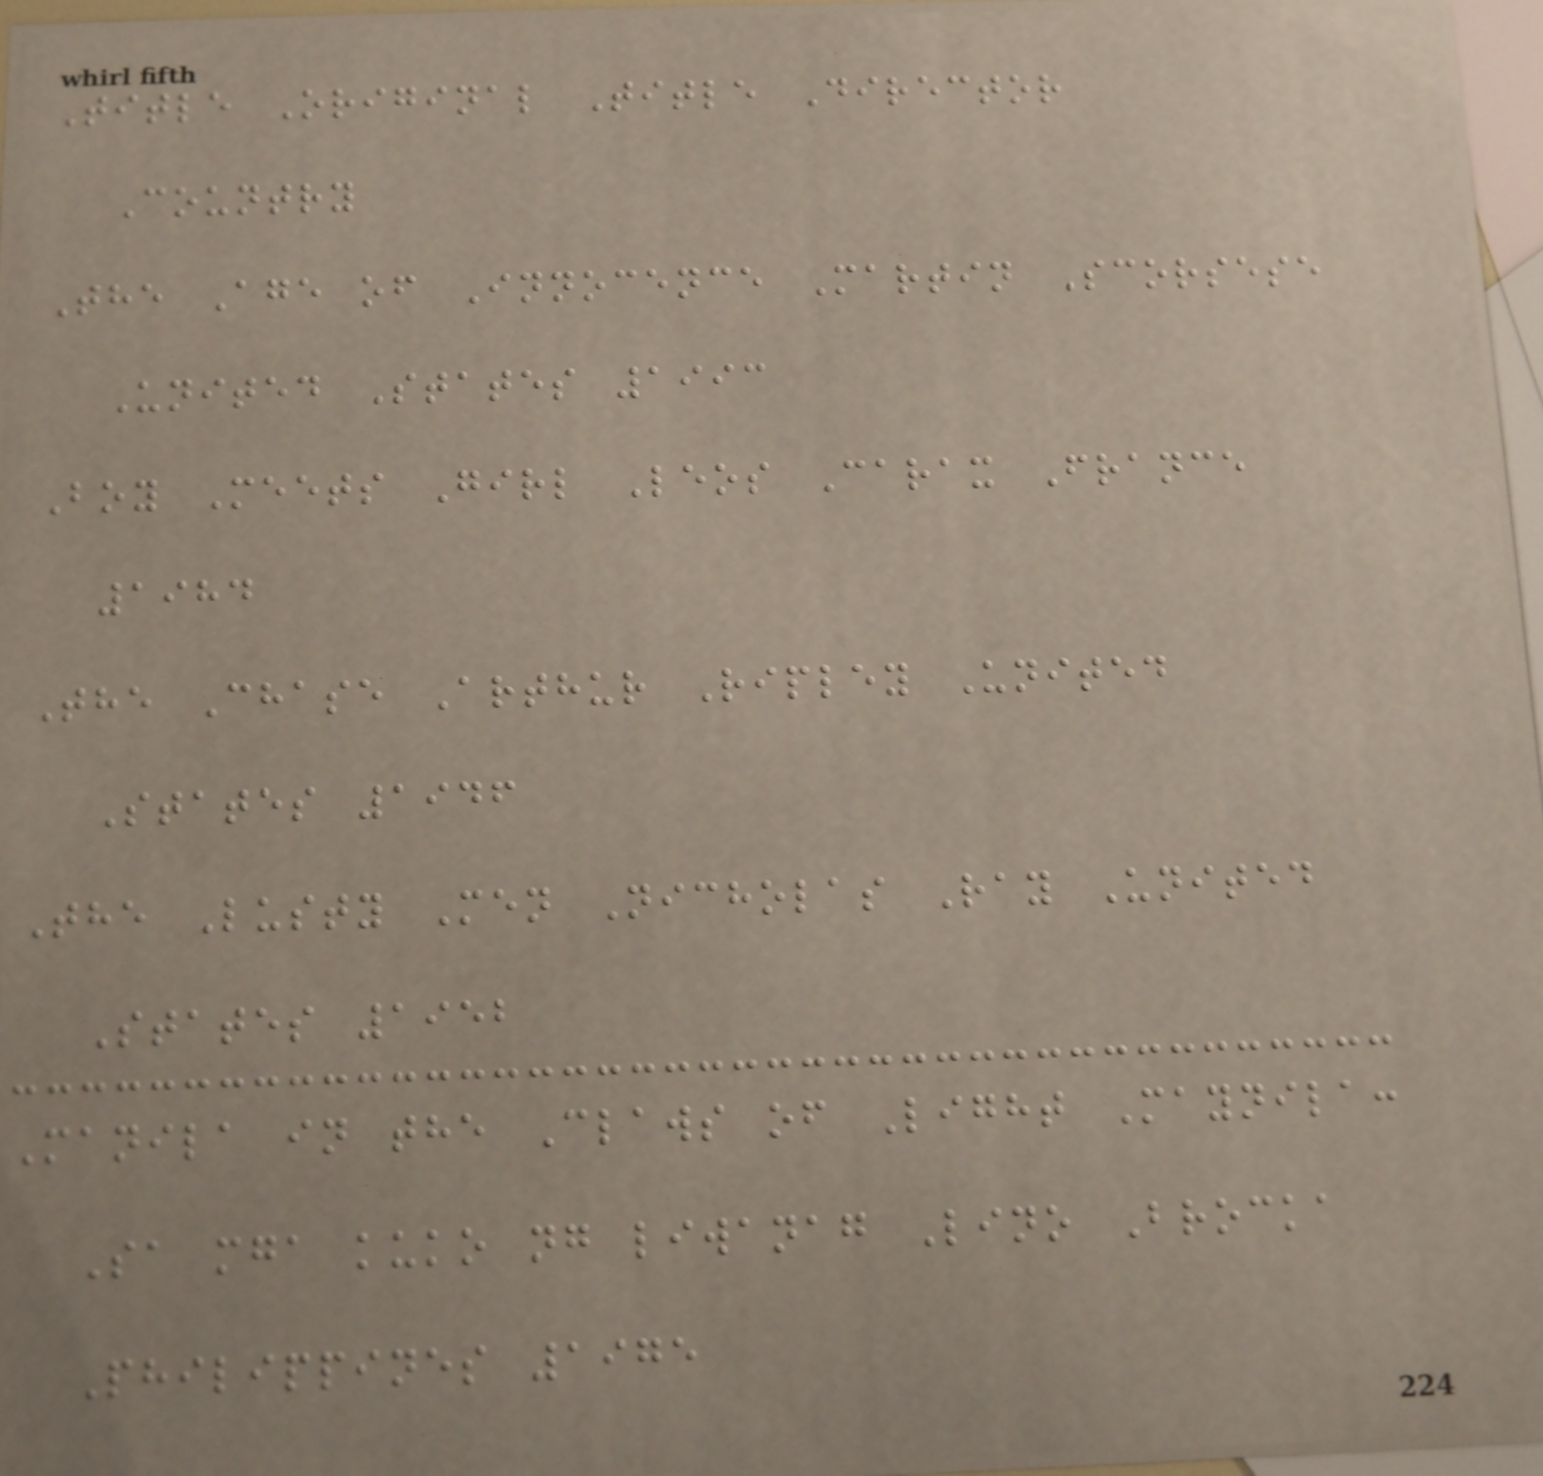Title Original Title Director
Country
The Age of Innocence Martin Scorsese
United States 1993
Boy Meets Girl Leos Carax France
1984
The Chase Arthur Ripley United
States 1946
The Lusty Men Nicholas Ray United
States 1952
Manila in the Claws of Light Maynila:
Sa mga kuko ng liwanag Lino Brocka
Philippines 1975
